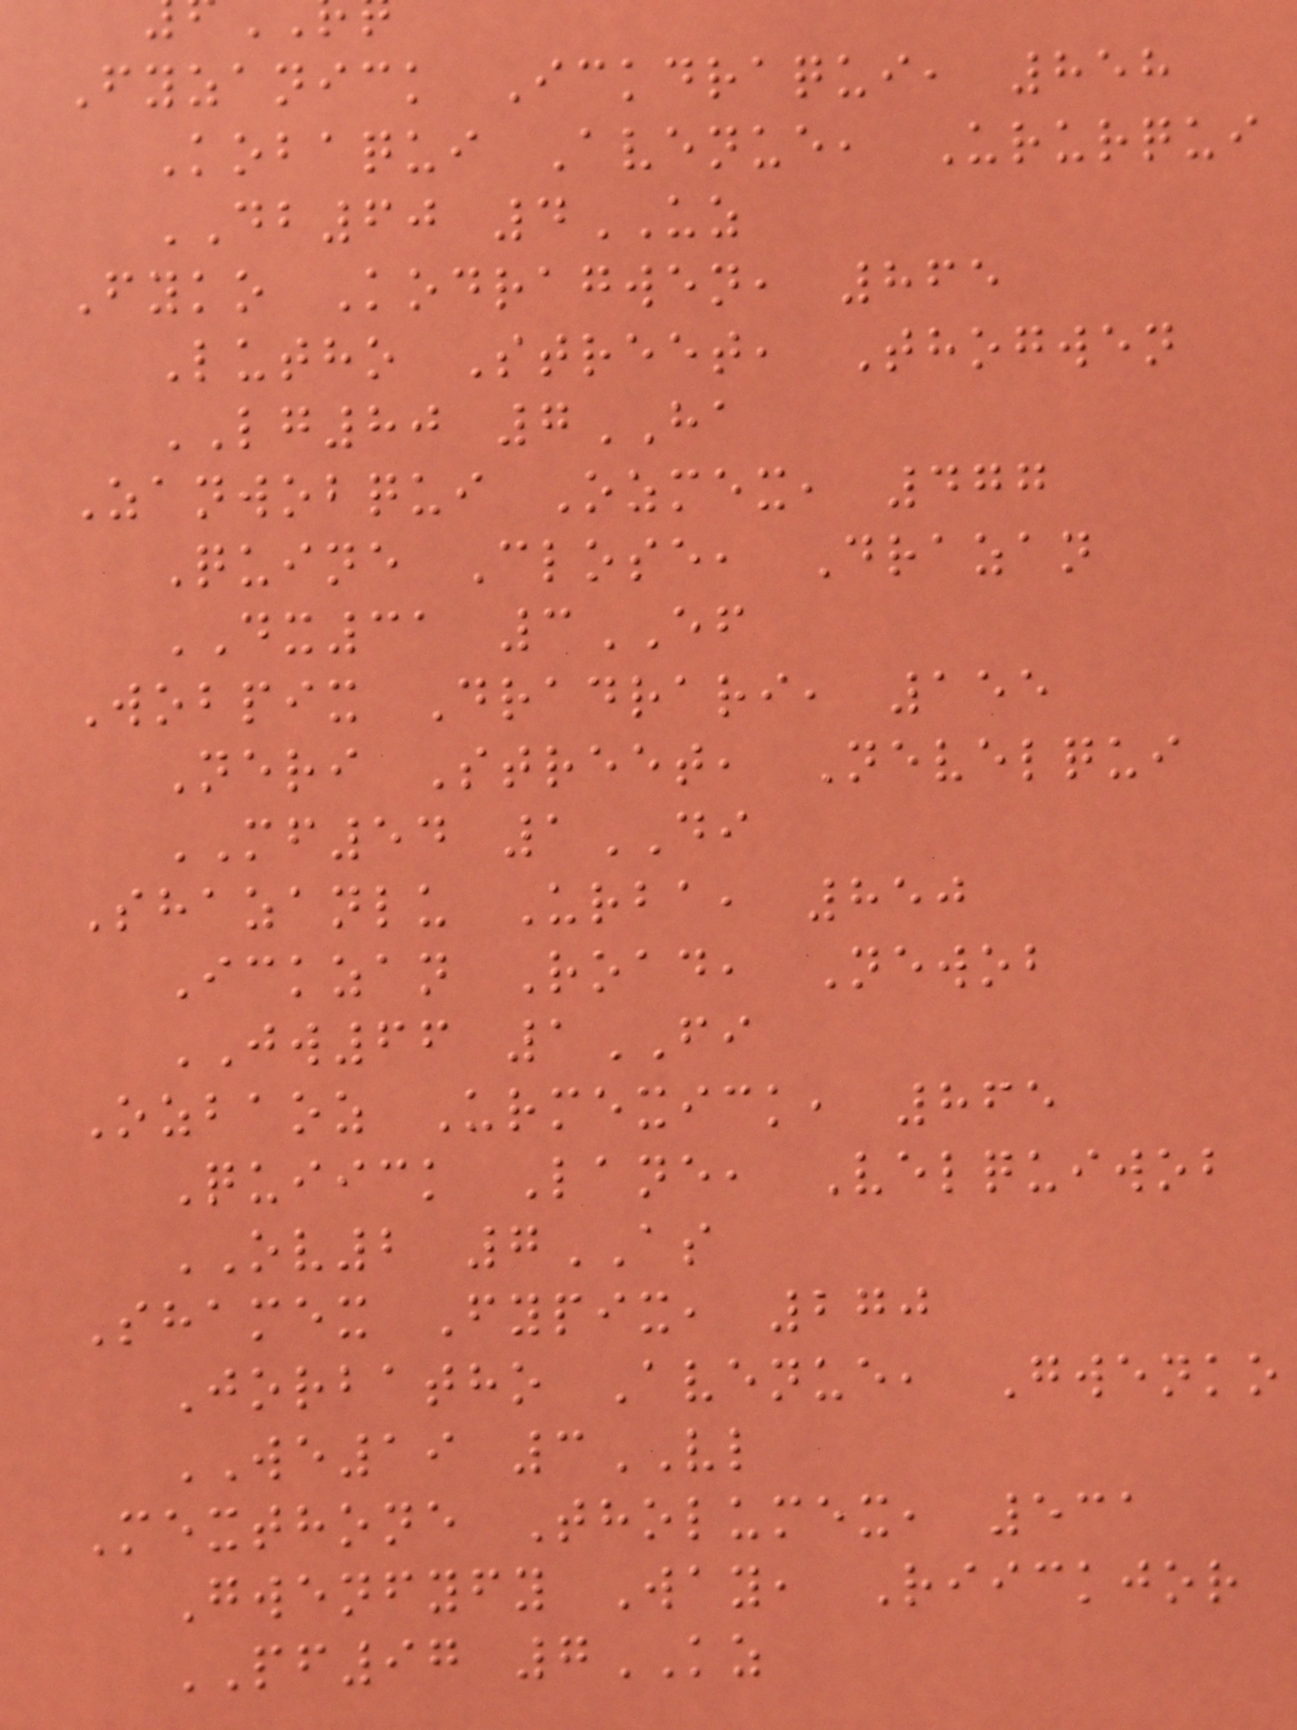Fyzanick Ickdraqui, 858
Kobaqui Avenue, Ururqui
DB60 4UZ
Fyko Kodragwen, 865
Lutho Street, Thogwen
LG80 7HA
Zanwobqui Ozmex, 477
Quine Close, Drazan
DX31 3EF
Wobpix Dradrari, 155
Neri Street, Nevelqui
MF54 1DI
Shazanlu Urba, 850
Ickzan Road, Newob
JW66 1FI
Ozbaoz Urmexick, 865
Quiick Lane, Velquiwob
OV2 7AS
Shamex Fypix, 270
Jorbatho Avenue, Gwenko
WE19 3VL
Mexthone Tholumex, 531
Gwenfyfy Way, Riickjor
PF97 7KZ
